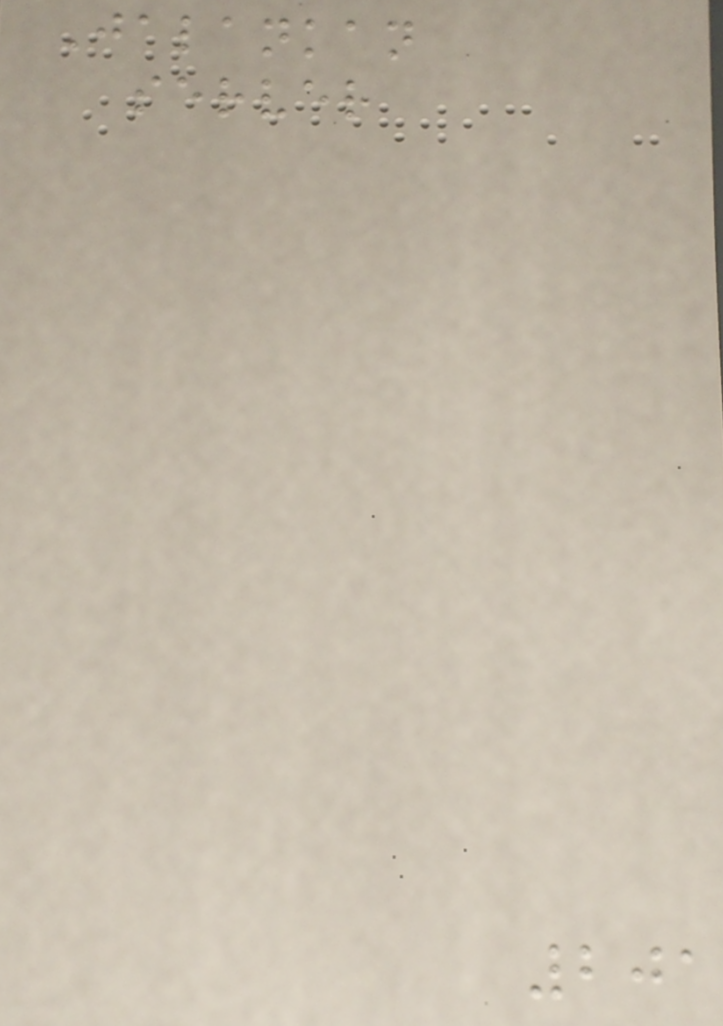Jalankan
server
201
